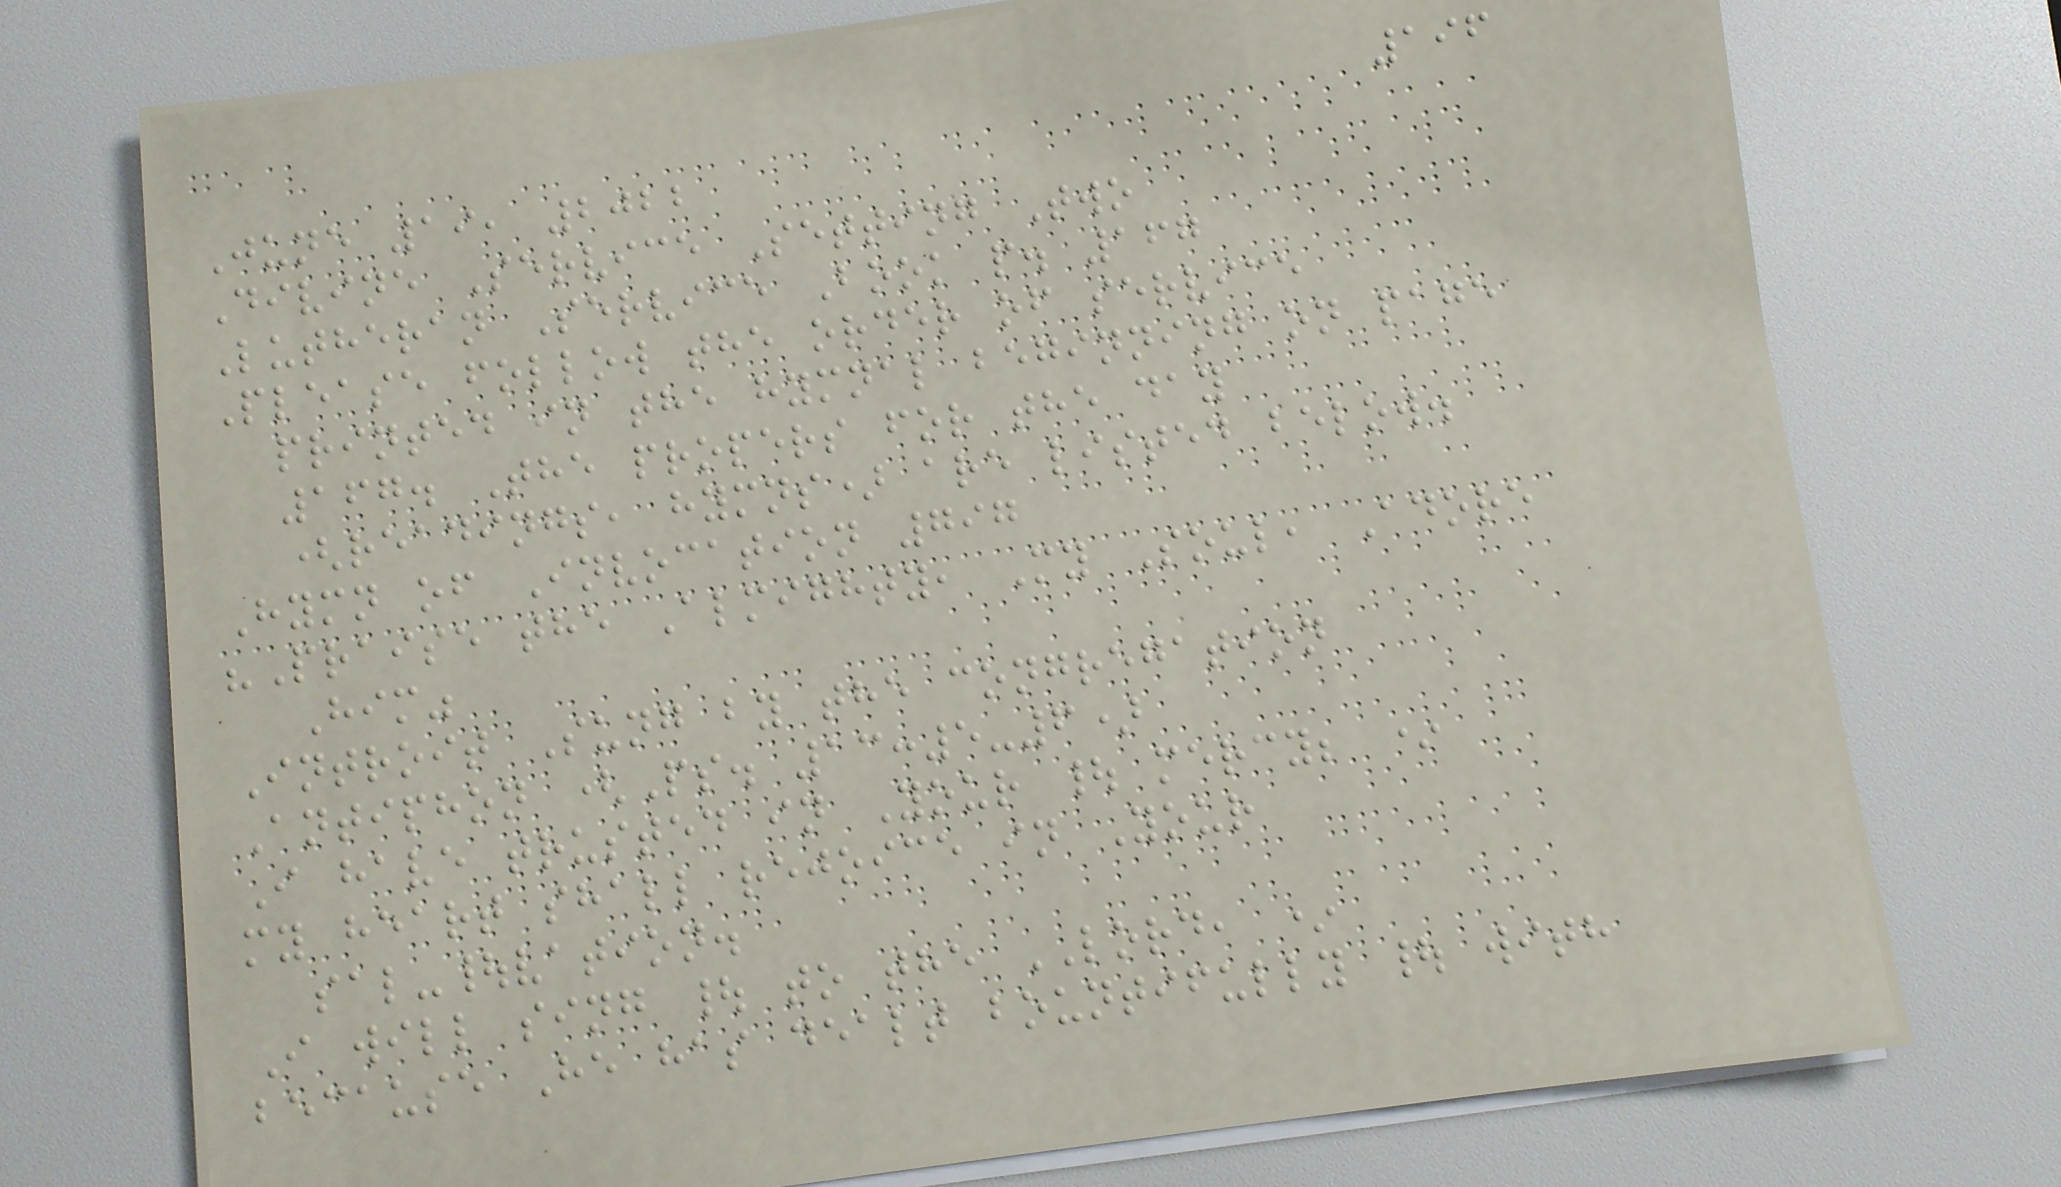196
June 19, 2022
Divine Service Setting Two
Lutheran Service Book p. 167
Please follow the order of service
printed in the hymnal beginning on page
167. The propers for the day
(readings, hymns) are listed below.
Hymn of Invocation 797
"Praise the Almighty, My Soul, Adore
Him"
Introit Sung by the congregation
Antiphon (Ps. 13:5-6)
I have trusted in Your | mercy; *
my heart shall rejoice in Your
sal-|vation.
I will sing | to the LORD, *
because He has dealt bountifully | with
